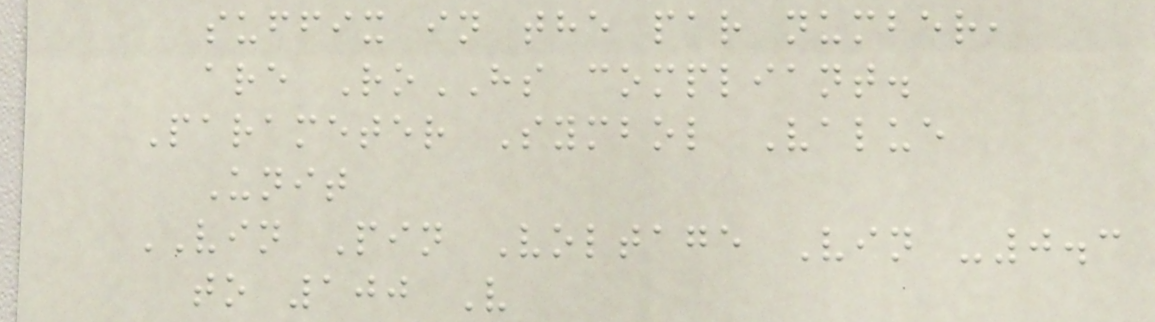suffix in the par number,
are RoHS compliant.
Parameter Symbol Value
Unit
VIN Pin Voltage Vin -0.3
to 100 V
